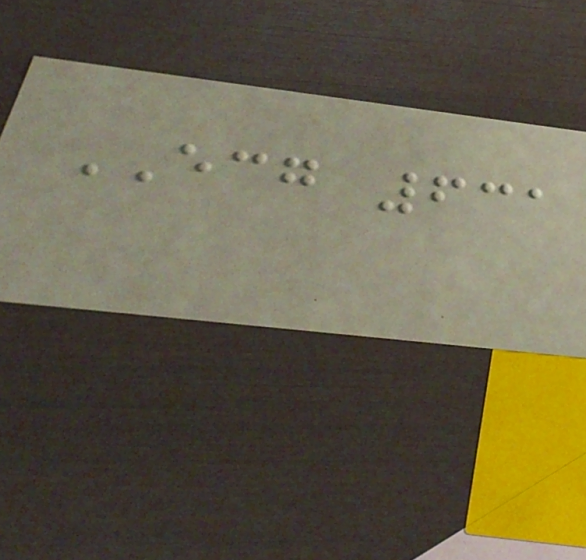ECG 631
